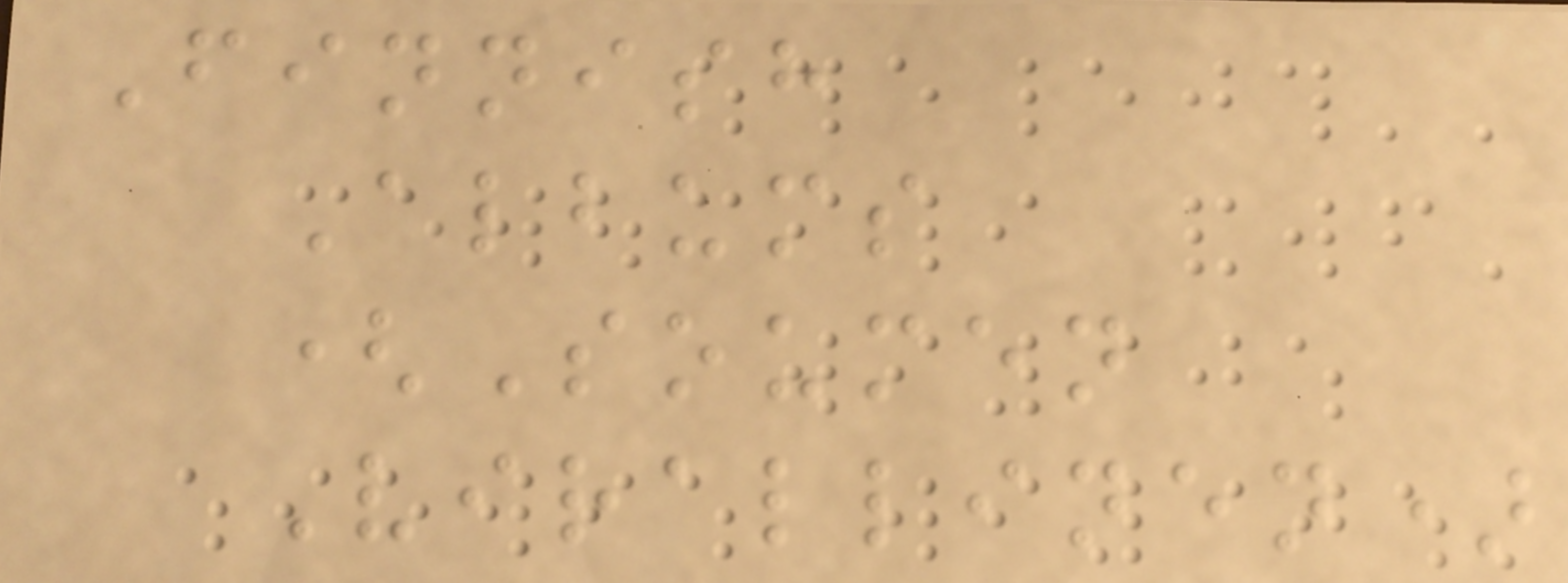Finnish
Albums
(Soumen
Virallinen)
